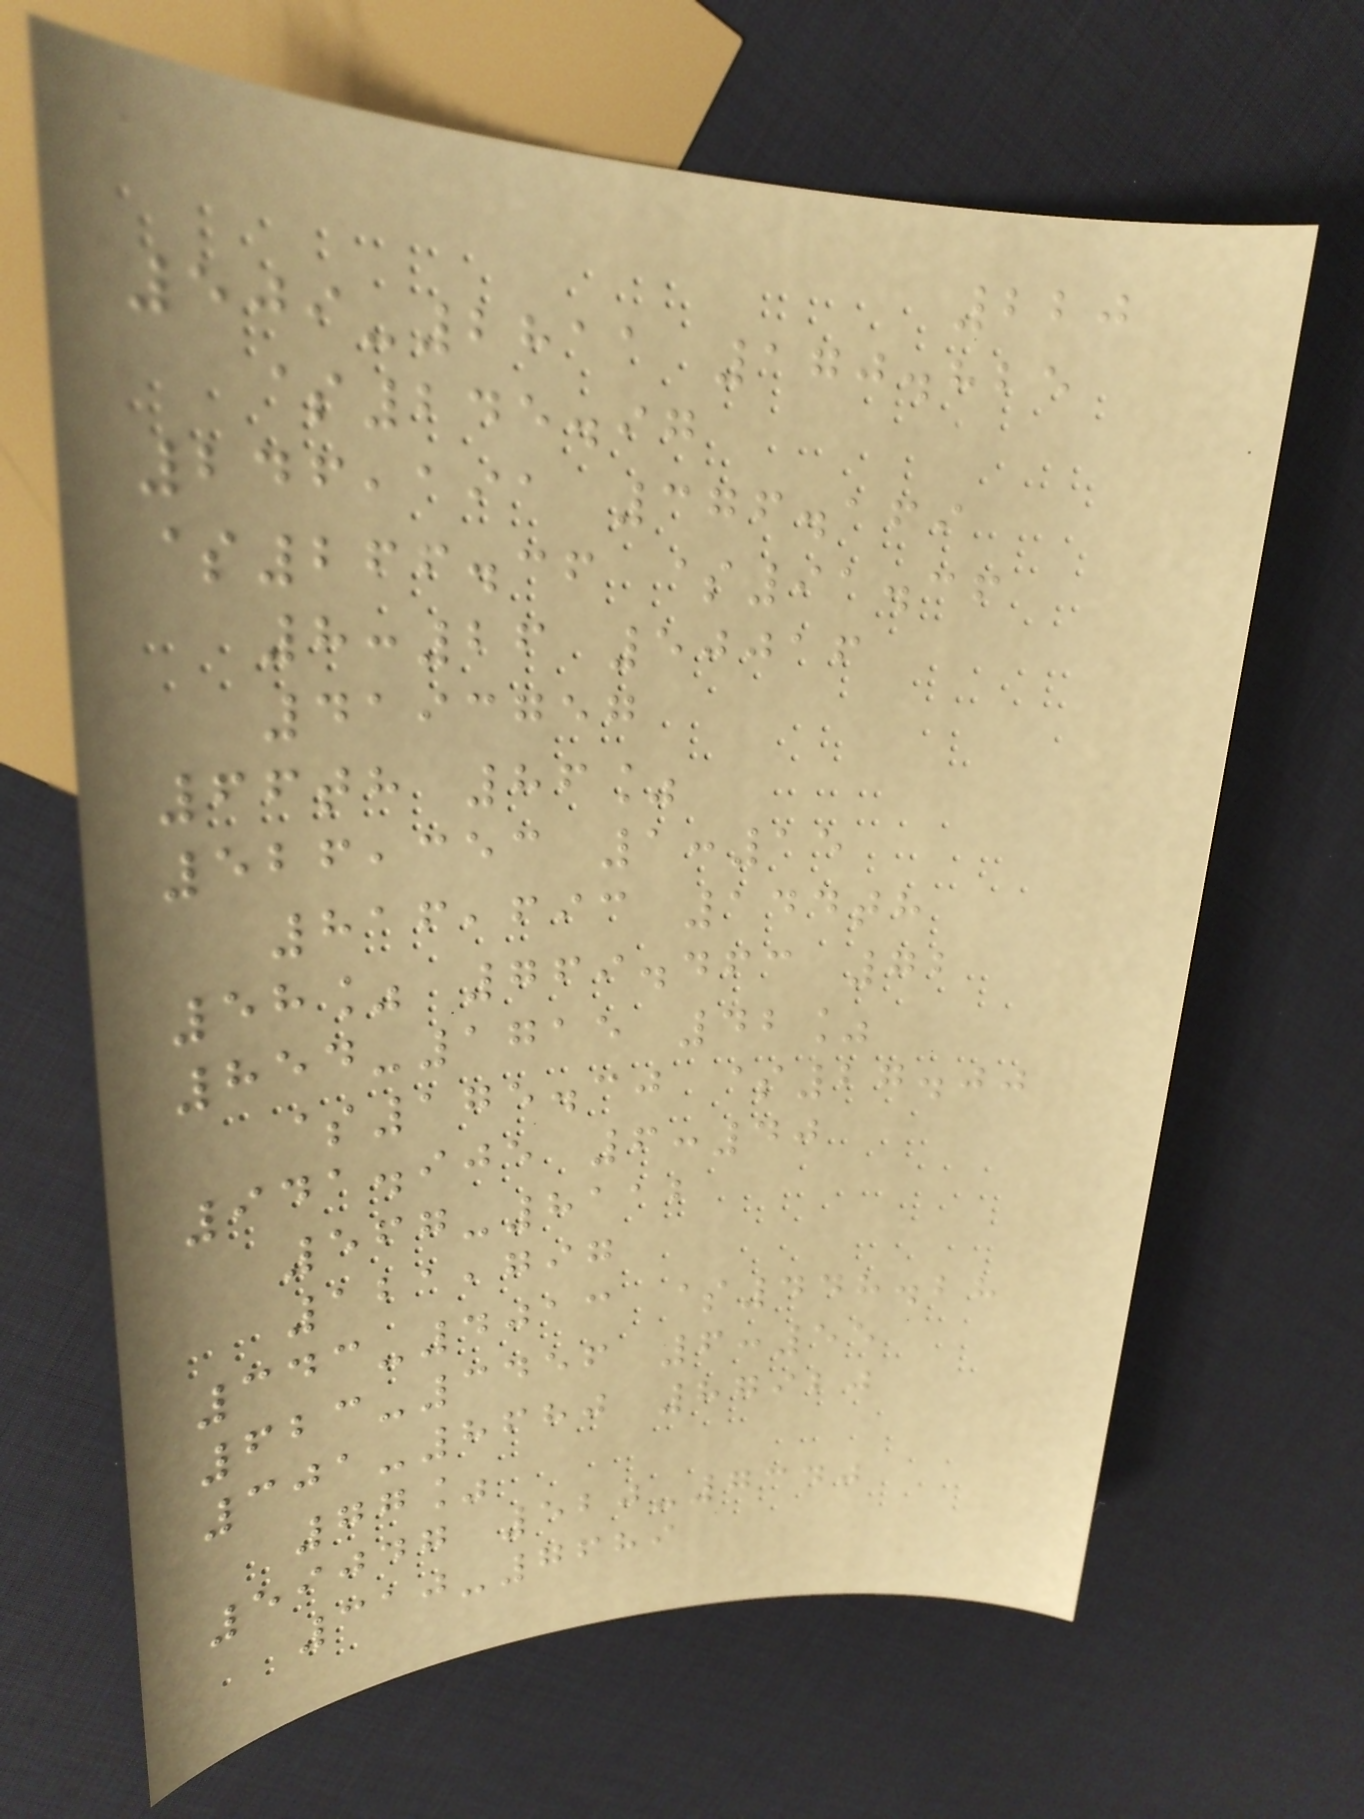220
509-2811 170.825
$245.97
246,191 376.169
$266.36 $91.36
8:26 50016
4193757
66th 86%
526,353 1:15
816,693 144th
58% 769.463 72
854-1715 42%
$175.30 $27.00
941.905 6:40
567-8112
121,797
343-4013 $448.28
623-3456 6:55
301-8680 87920
77%
59047 520-7340
310-7689
